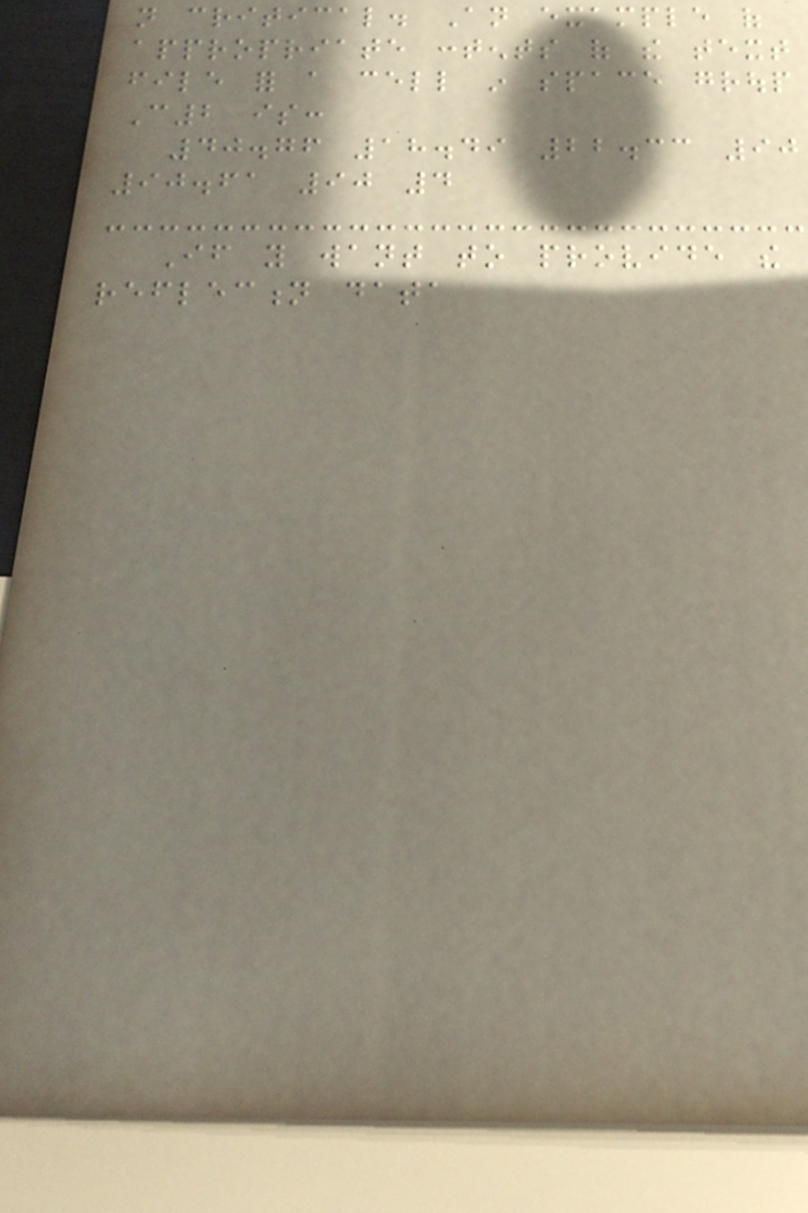not critical. An example of
appropriate contents of the text
file for a cell in space group
C2 is:
40.76 18.49 22.33 90
90.61 90 4
If you want to provide the
reflection data
